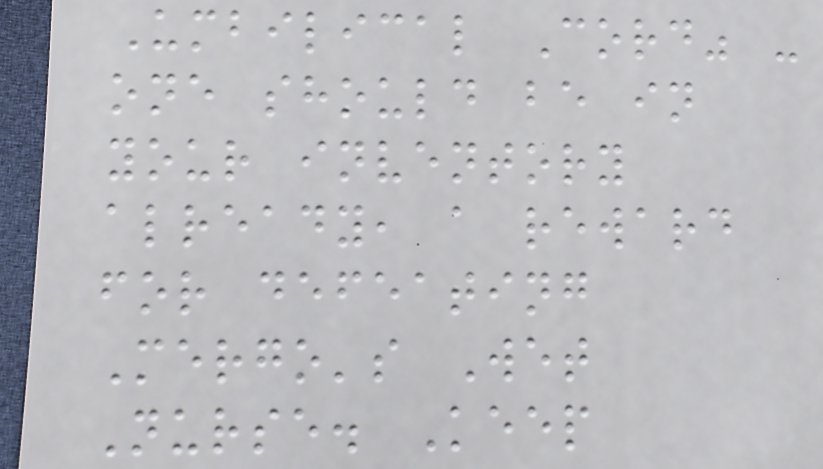Umbilical Cord" -
one should be in
your inventory
already, a reward
for defeating
Mergo's Wet
Nurse. Keep
